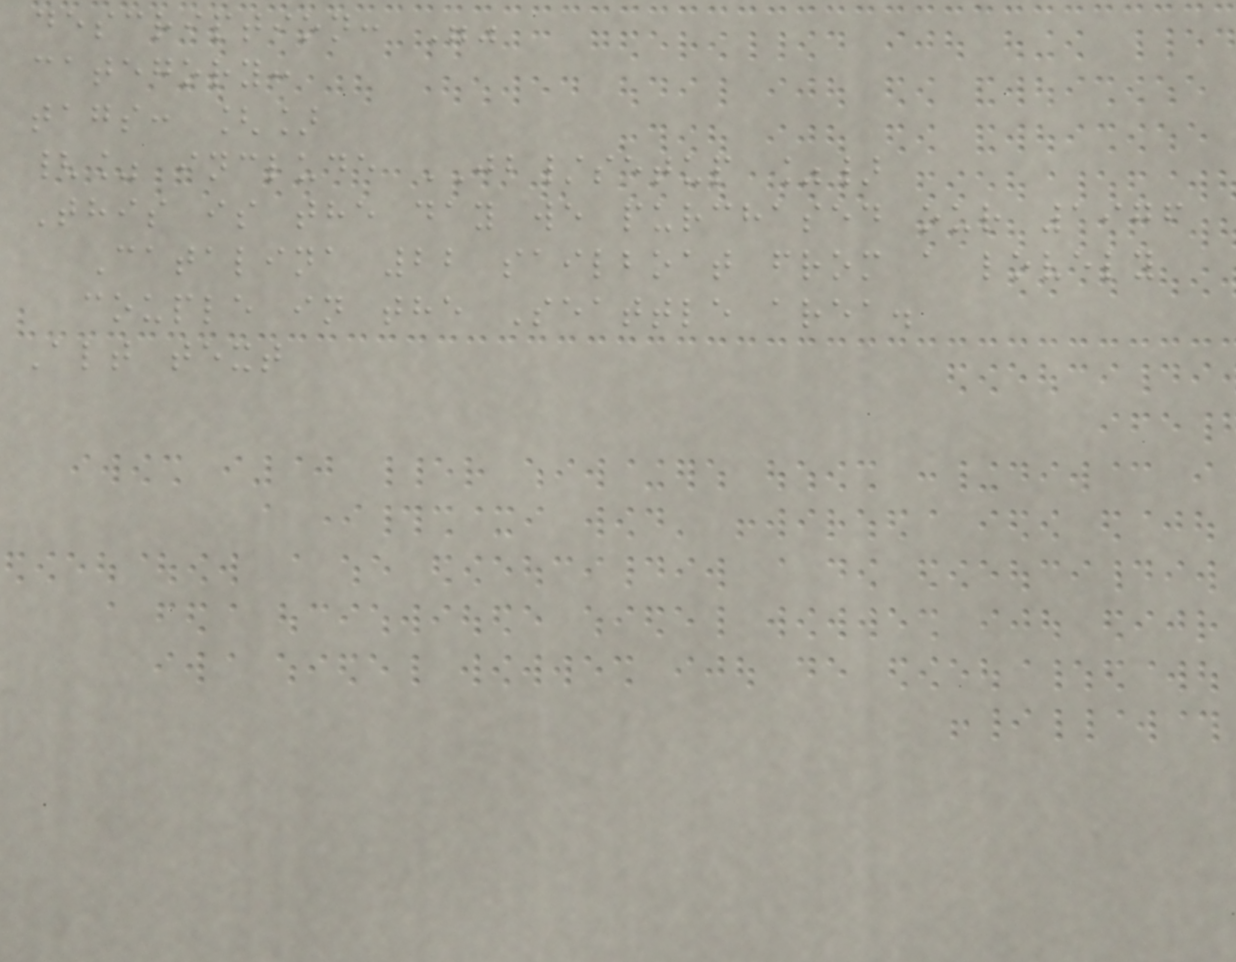description: ""
category:
tags: []
{% include JB/setup %}
This is the day we purchased our 1976
Catalina 22 sailboat from a lovely
couple in the Seattle area.
Alt text
